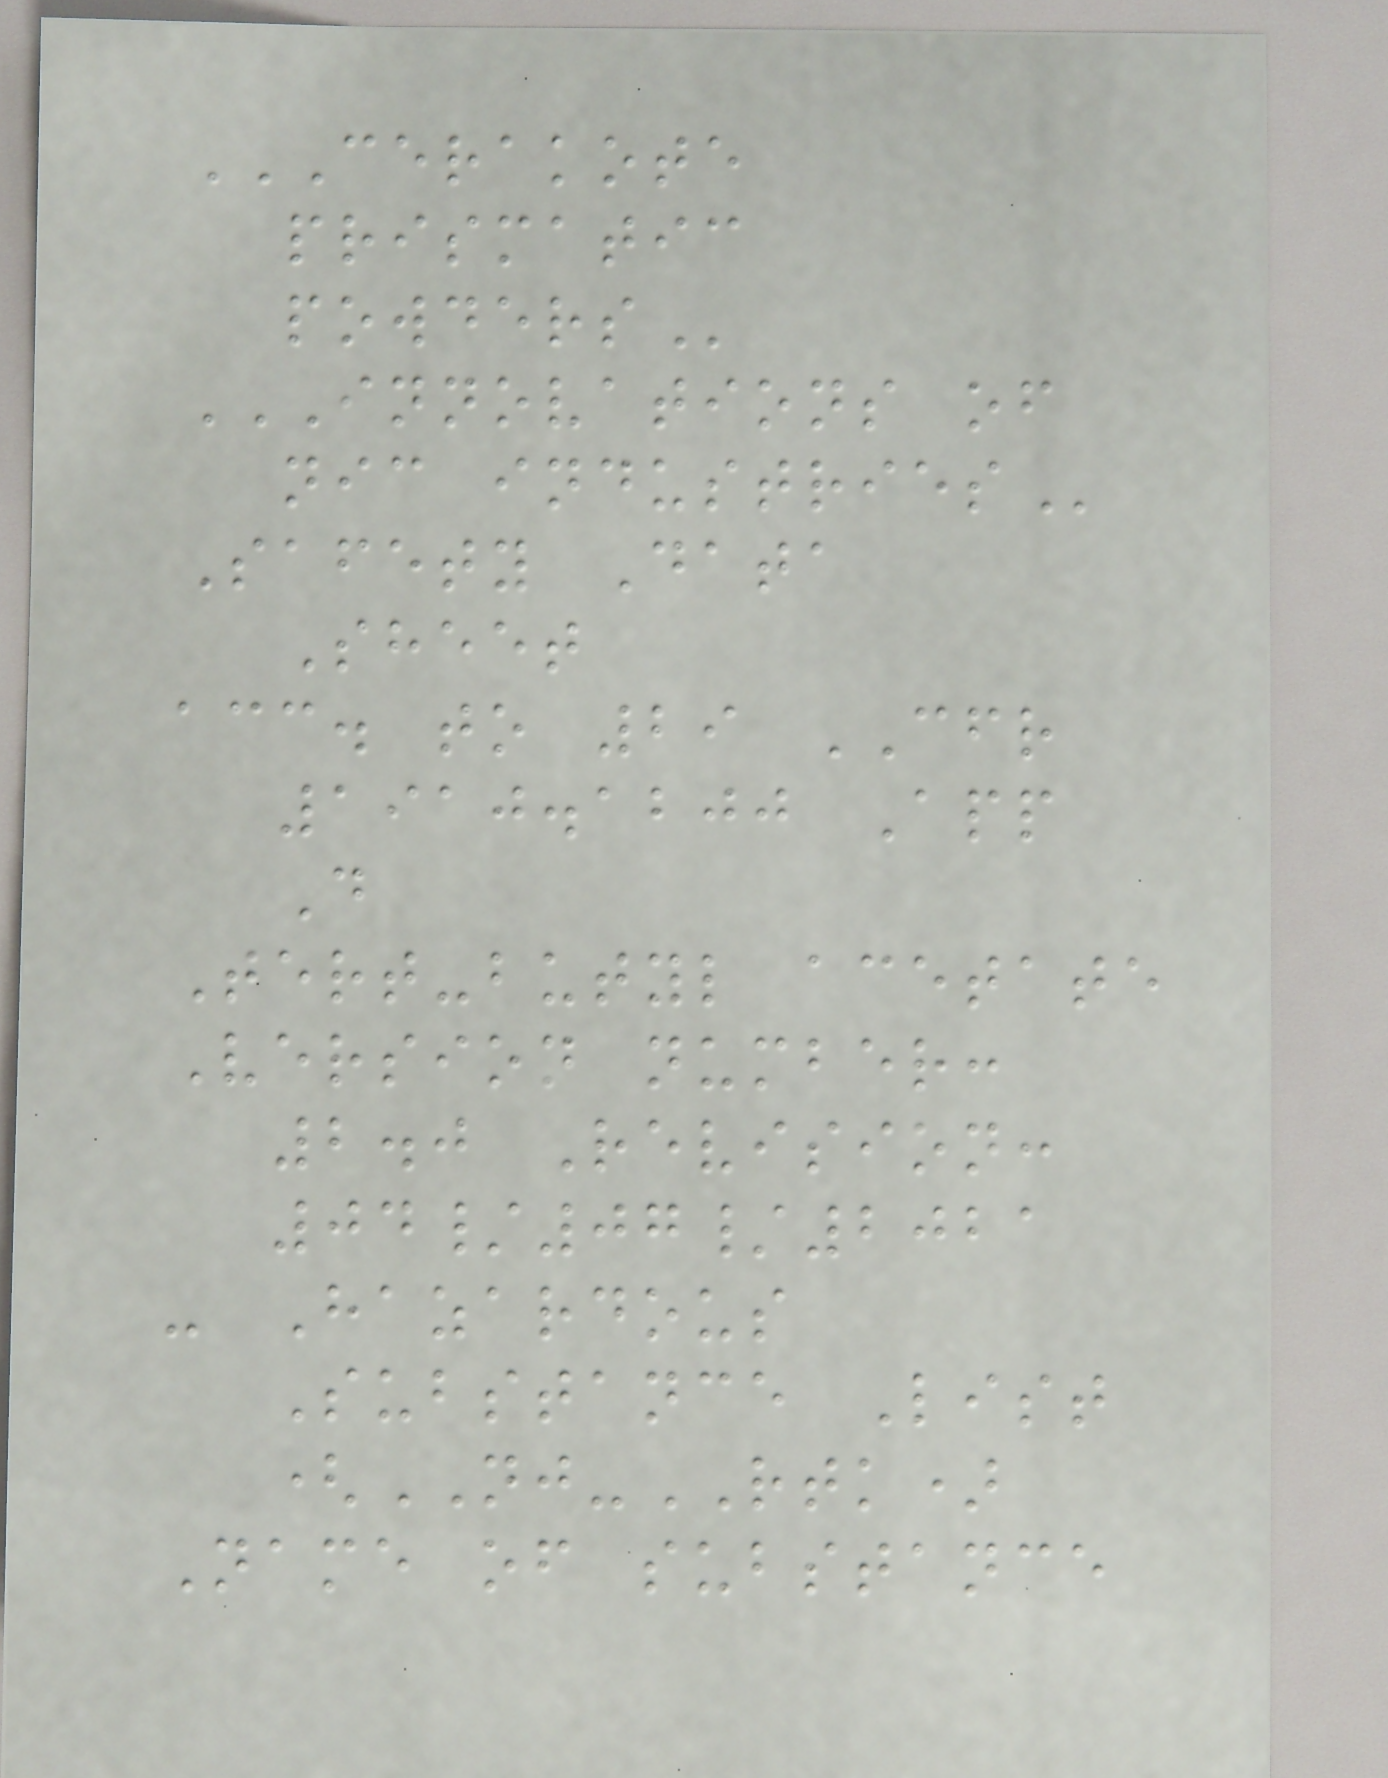CERAKOTE
PRISMATIC
POWDERS
INNOVATIONS OF
NIC INDUSTRIES
Safety Data
Sheet
acc. to 29 CFR
1910.1200 App
D
Tert-butyl acetate
Version number:
2.0 Revision:
04/07/2021
- Hazardous
Substance List
(NJ-RTK)
Name of substance
